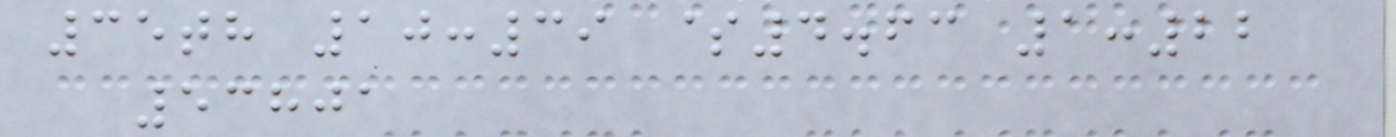35th 10:39 $4.63 1:22
53801
